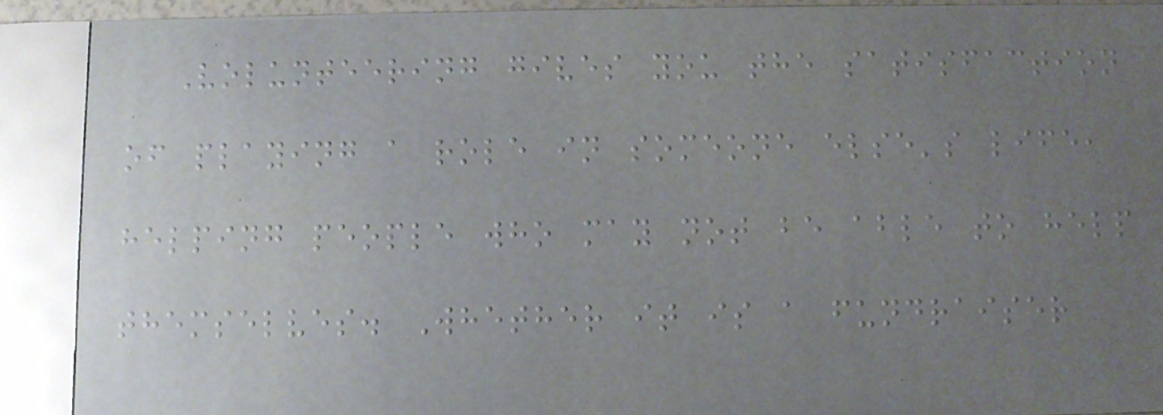Volunteering gives you the satisfaction
of playing a role in someone else's life,
helping people who may not be able to help
themselves. Whether it is a fundraiser
